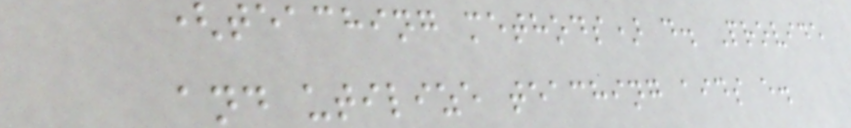(teaching methods) d. Provide
and utilize teaching aids e.
